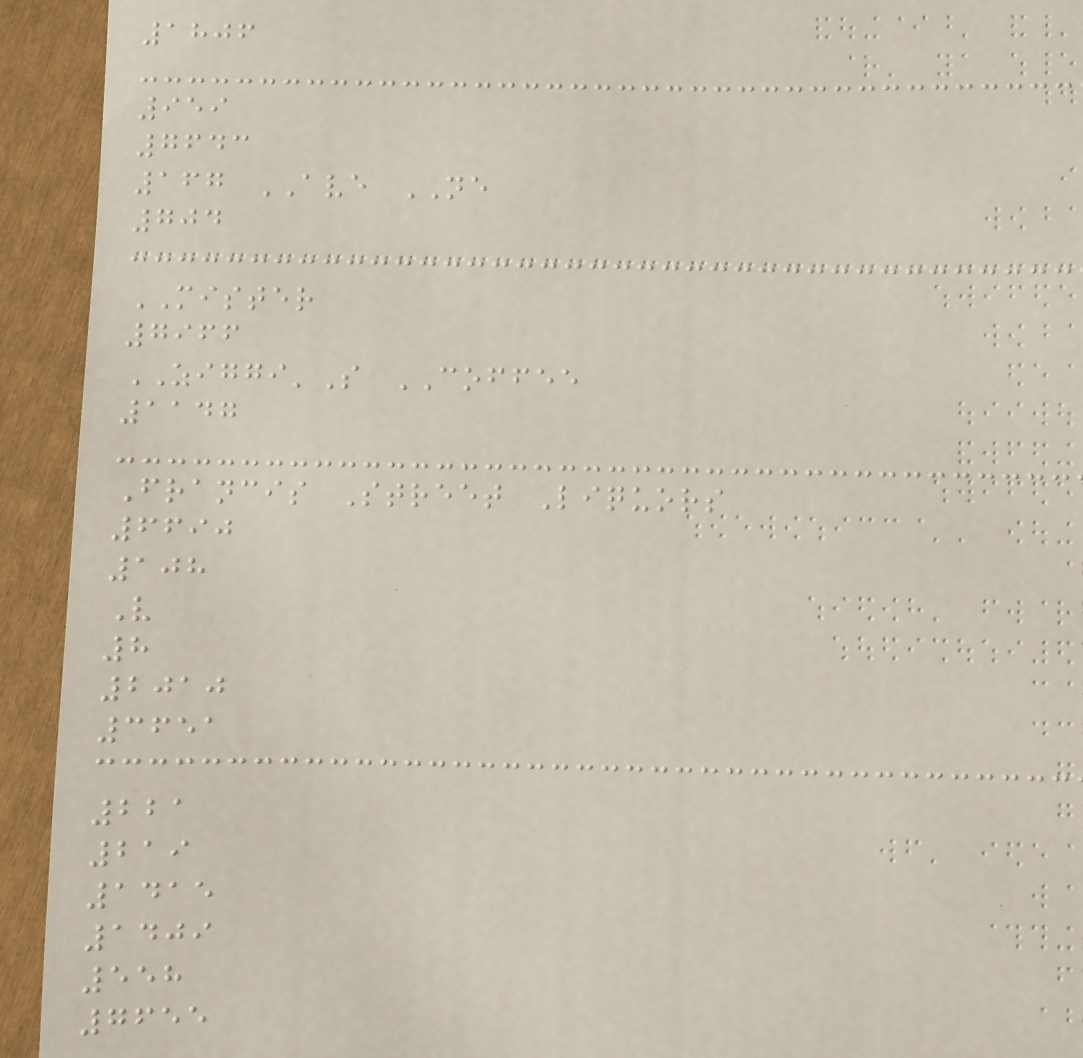1806
959
7643
167 AVE NE
704
MISTER
7966
ZIGGI'S COFFEE
1147
Francis Street Liquors
6690
108
V
8
2010
3651
221
219
1415
1409
558
7655
